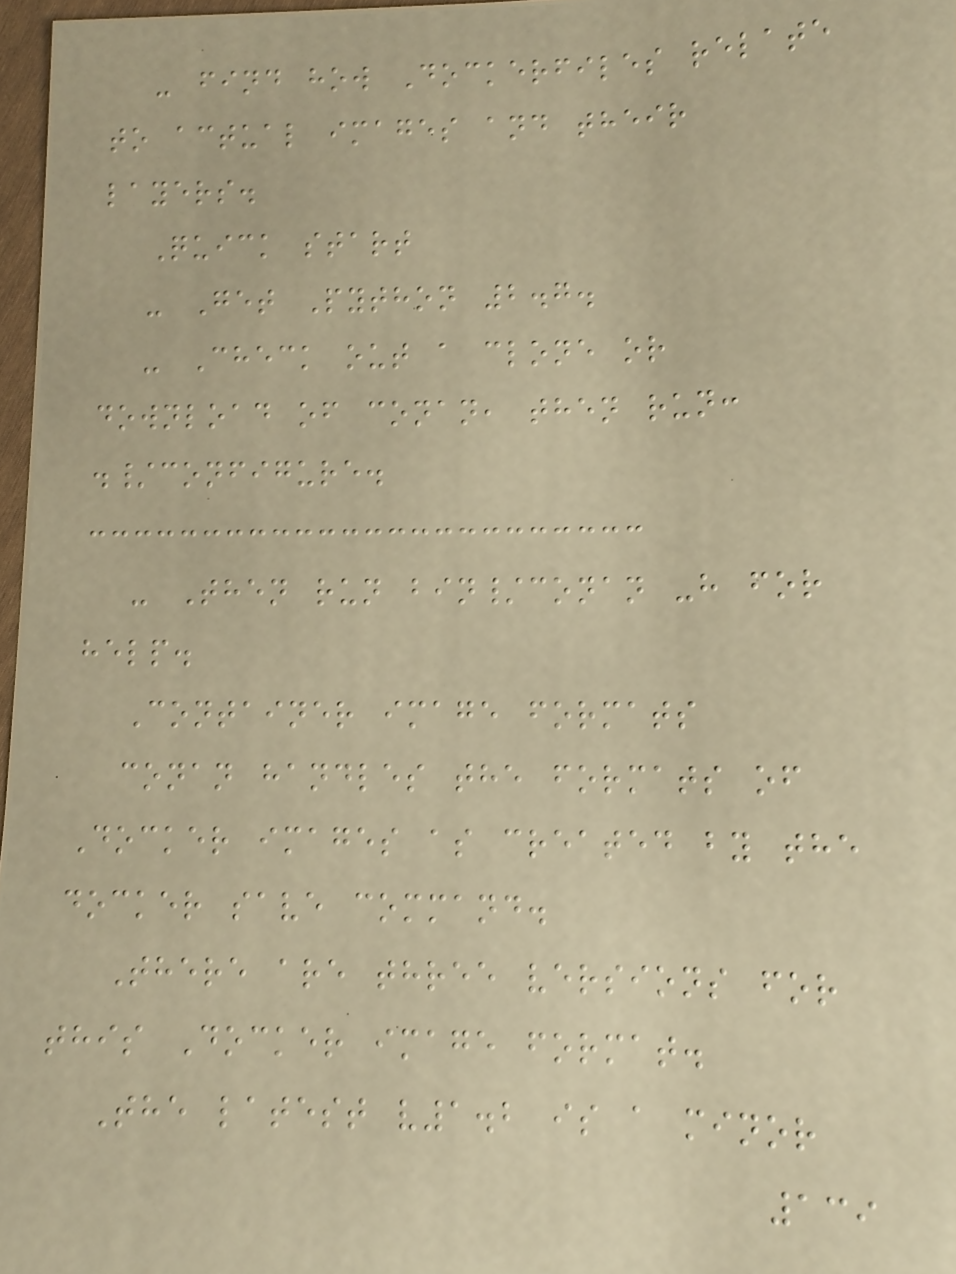- find how Dockerfiles relate
to actual images and their
layers.
Quick start
- Get Python 2.7.
- Check out a clone or
download of conan, then run:
./configure.
- Then run bin/conan -h for
help.
Container image formats
conan handles the formats of
Docker images as created by the
docker save command.
There are three versions for
this Docker image format.
The latest v1.2 is a minor
139
